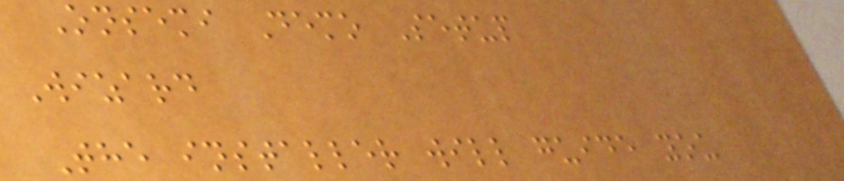Onsemi Demo Setup
Wizard
The installer will guide you
